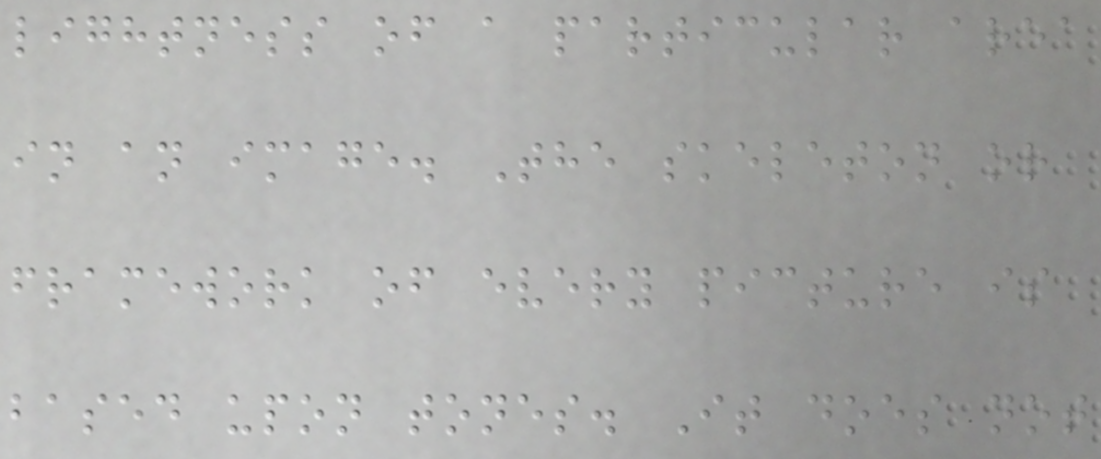lightness of a particular area
in an image. The skeleton or
framework of every picture is
based upon tones. It does not
